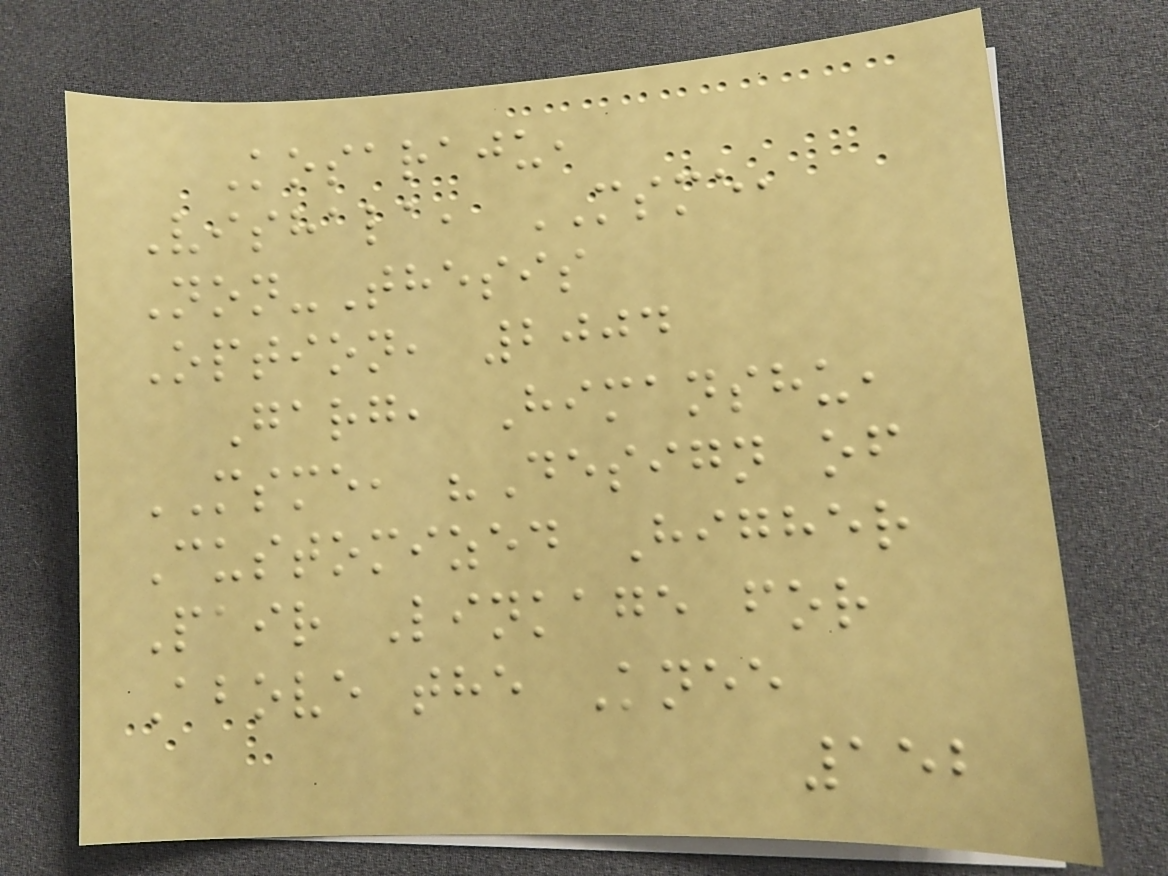Kosaraju,
Vishala, MSME,
Non-Thesis
Option, 2004
Garg, Himanshu,
MSME, "Design of
Customized Higher
Pair Linkage for
Above the Knee
152
